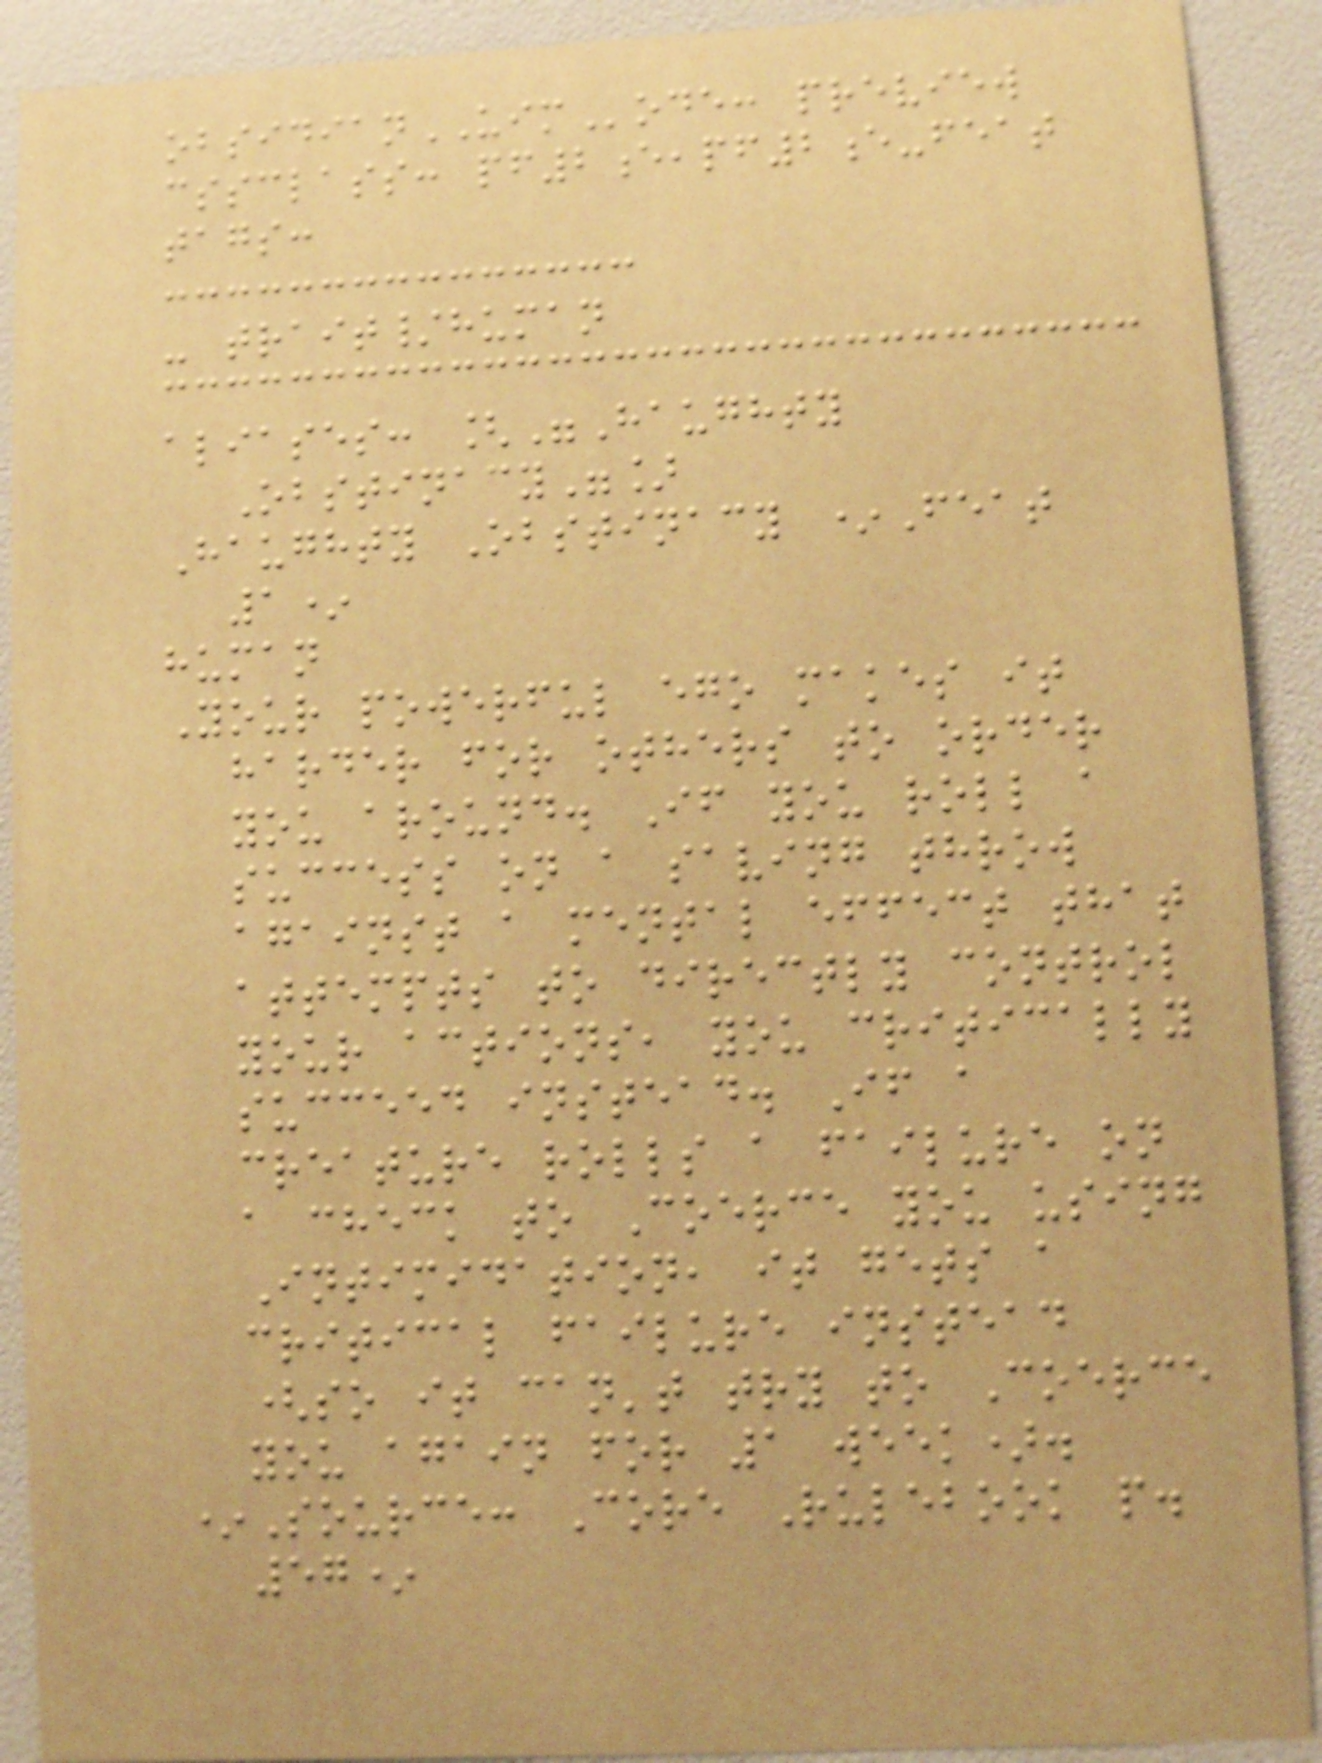obsidianUIMode: preview
cssclass: pf2e,pf2e-feat
tags:
- trait/human
aliases: ["Haughty
Obstinacy"]
Haughty Obstinacy *Feat
1*
human
Your powerful ego makes it
harder for others to order
you around. If you roll a
success on a saving throw
against a mental effect that
attempts to directly control
your actions, you critically
succeed instead. If a
creature rolls a failure on
a check to Coerce you using
Intimidation, it gets a
critical failure instead
(so it can't try to Coerce
you again for 1 week).
*Source: Core Rulebook p.
57*
